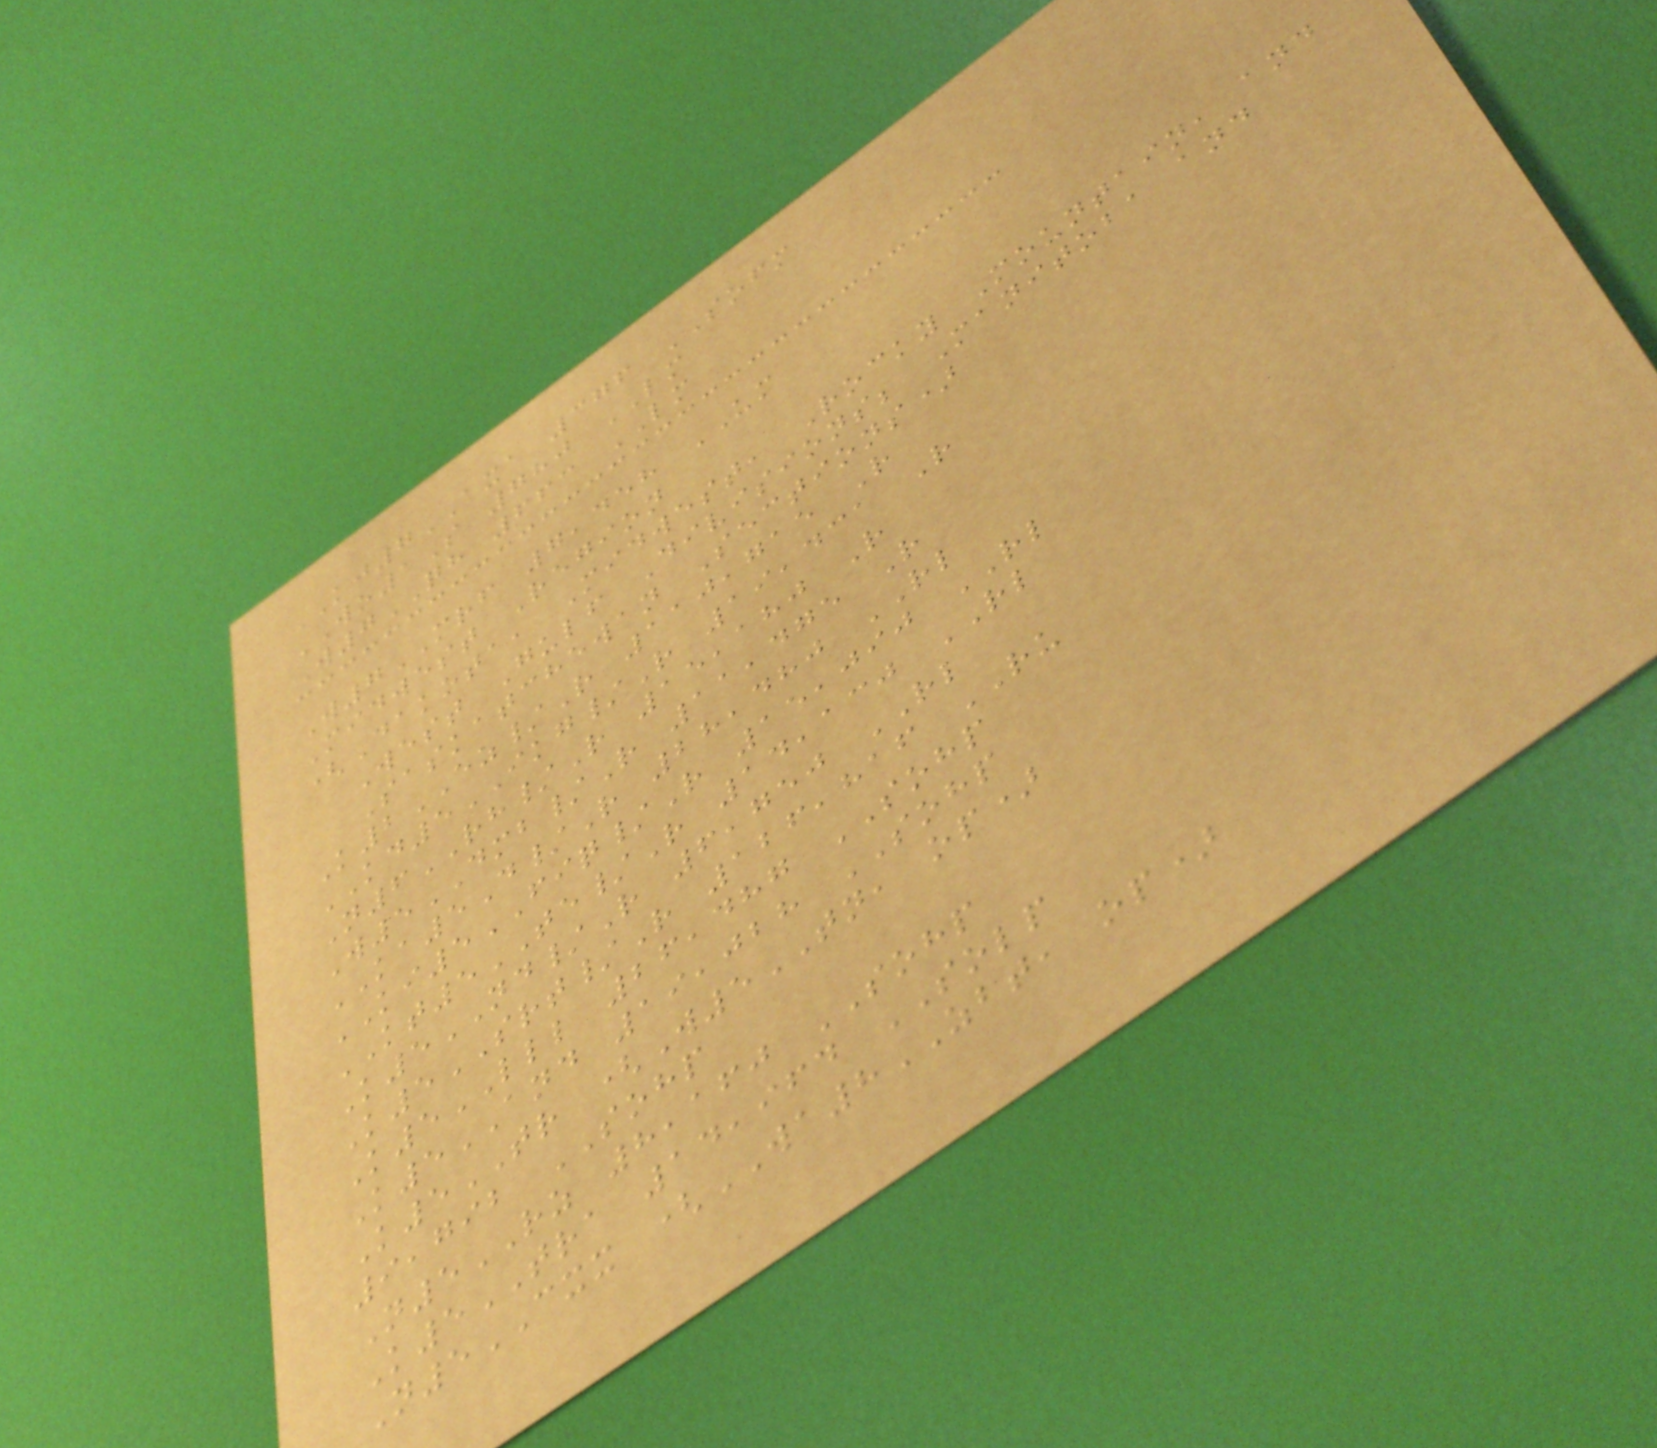KJ7AXA 376 SOFM
WO1S 780 LM
W7QH 663 LM
W7MRF 7,458 UM
Midwest Region
(Dakota, Midwest, Rocky Mountain, and
West Gulf Divisions; Manitoba and
Saskatchewan Sections)
K2EZ/R 110,715 R
KD5IKG/R 19,431 R
N6RH/R 15,180 R
W5DMB/R 11,475 R
KA5D/R 28,480 RL
KI5FIQ/R 15,090 RL
KT5TE/R 14,130 RL
K5ND/R 6,750 RL
K5SRT/R 126,816 RU
K5LLL 26,487 SOHP
K5AND 19,028 SOHP
K5TR (W5TN, op)
9,792 SOHP
N5RZ 8,160 SOHP
K5TRA 14,964 SOLP
N5CXX (WA8ZBT, op)
